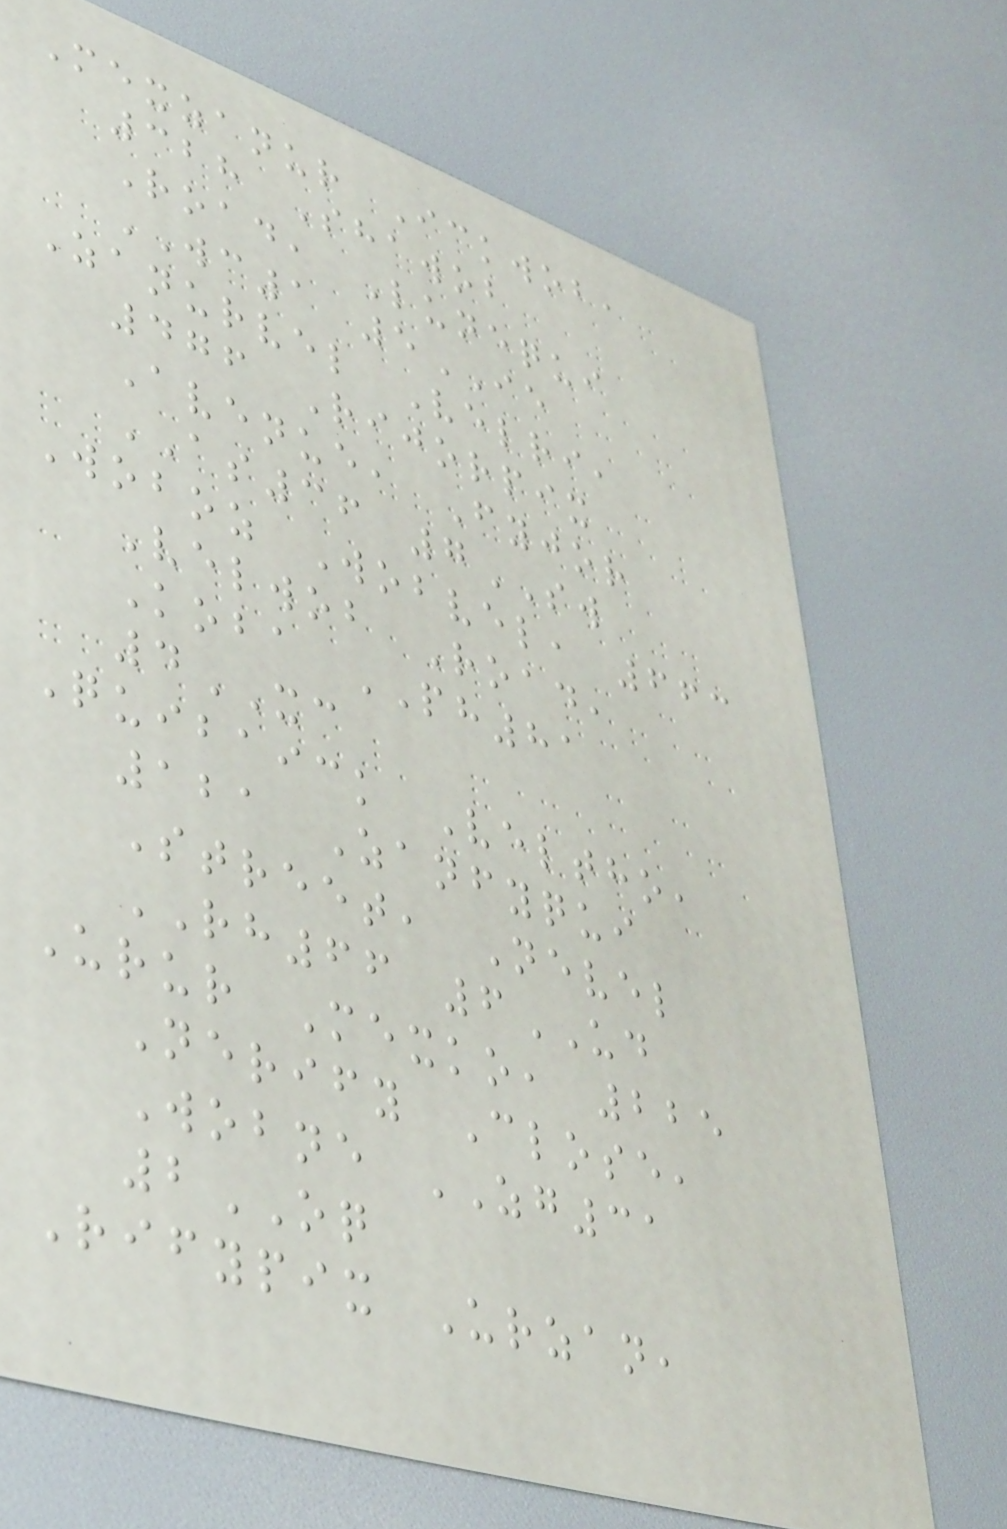Mexzanur Ickwob,
328 Shawob
Road, Lunequi
WC1 5IE
Zanurvel Velri,
476 Rijorpix
Avenue, Fyjor
AS36 7SW
Woboz Wobvel, 663
Velwob Road,
Koba PH81
4XC
Quibaick Veltho,
121 Zanfyqui
Street, Nevel
RH66 6UD
Urur Mexko, 225
Nerify Close,
Wobne ZG31
2OQ
Rifypix Urzan,
